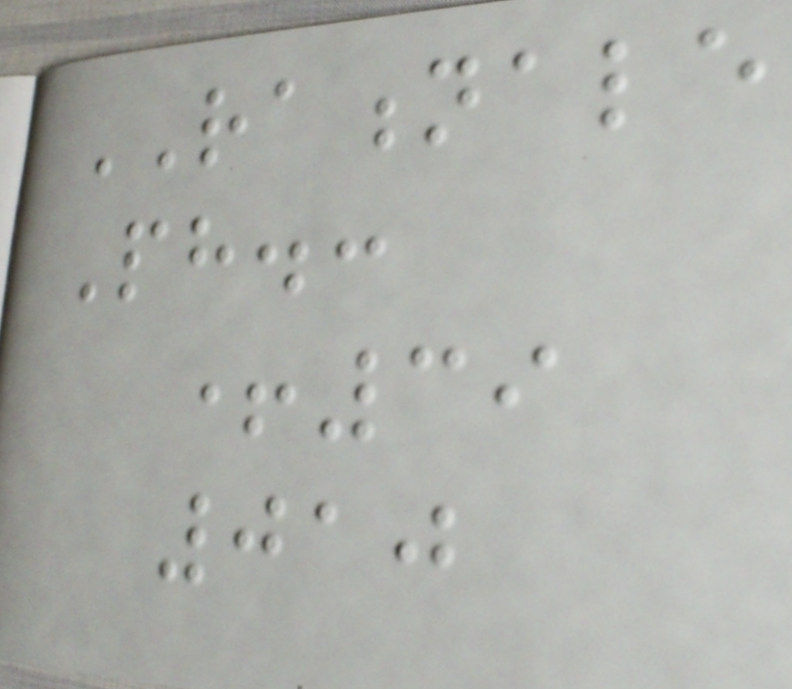RATIONALE
Ph.:
+39
010
